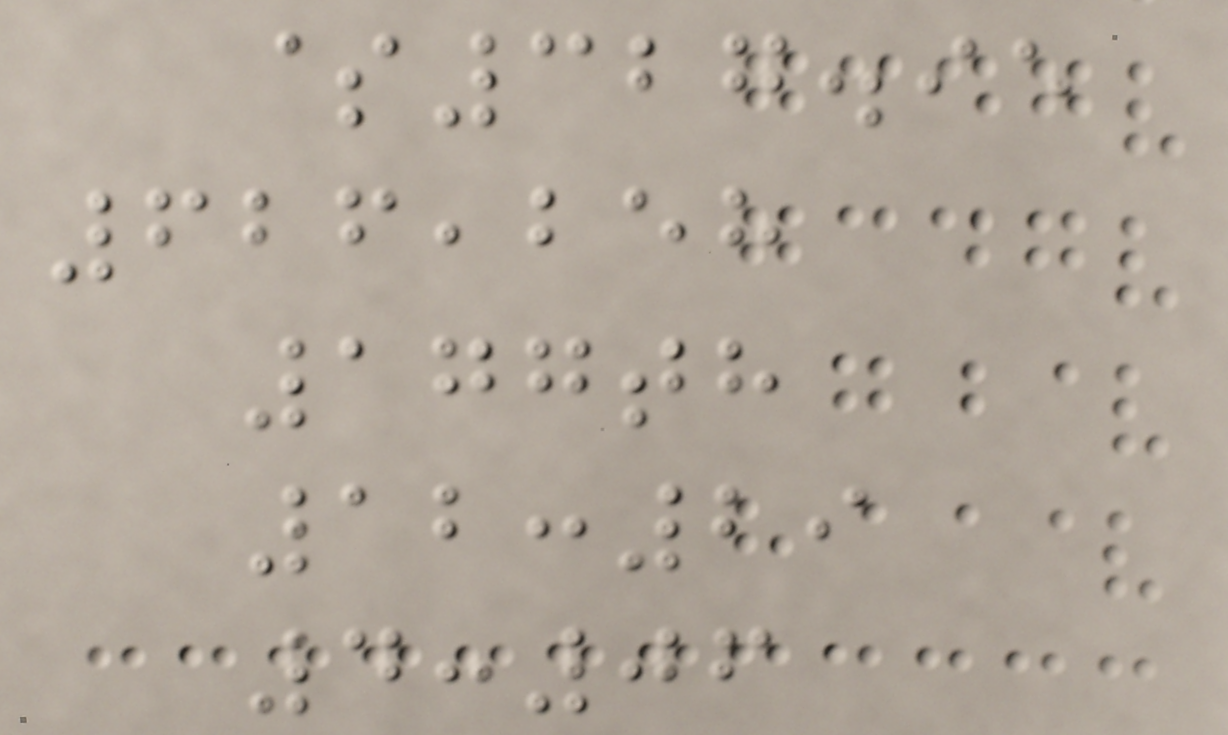$327.95
626,258
177th
12:29
4:06
